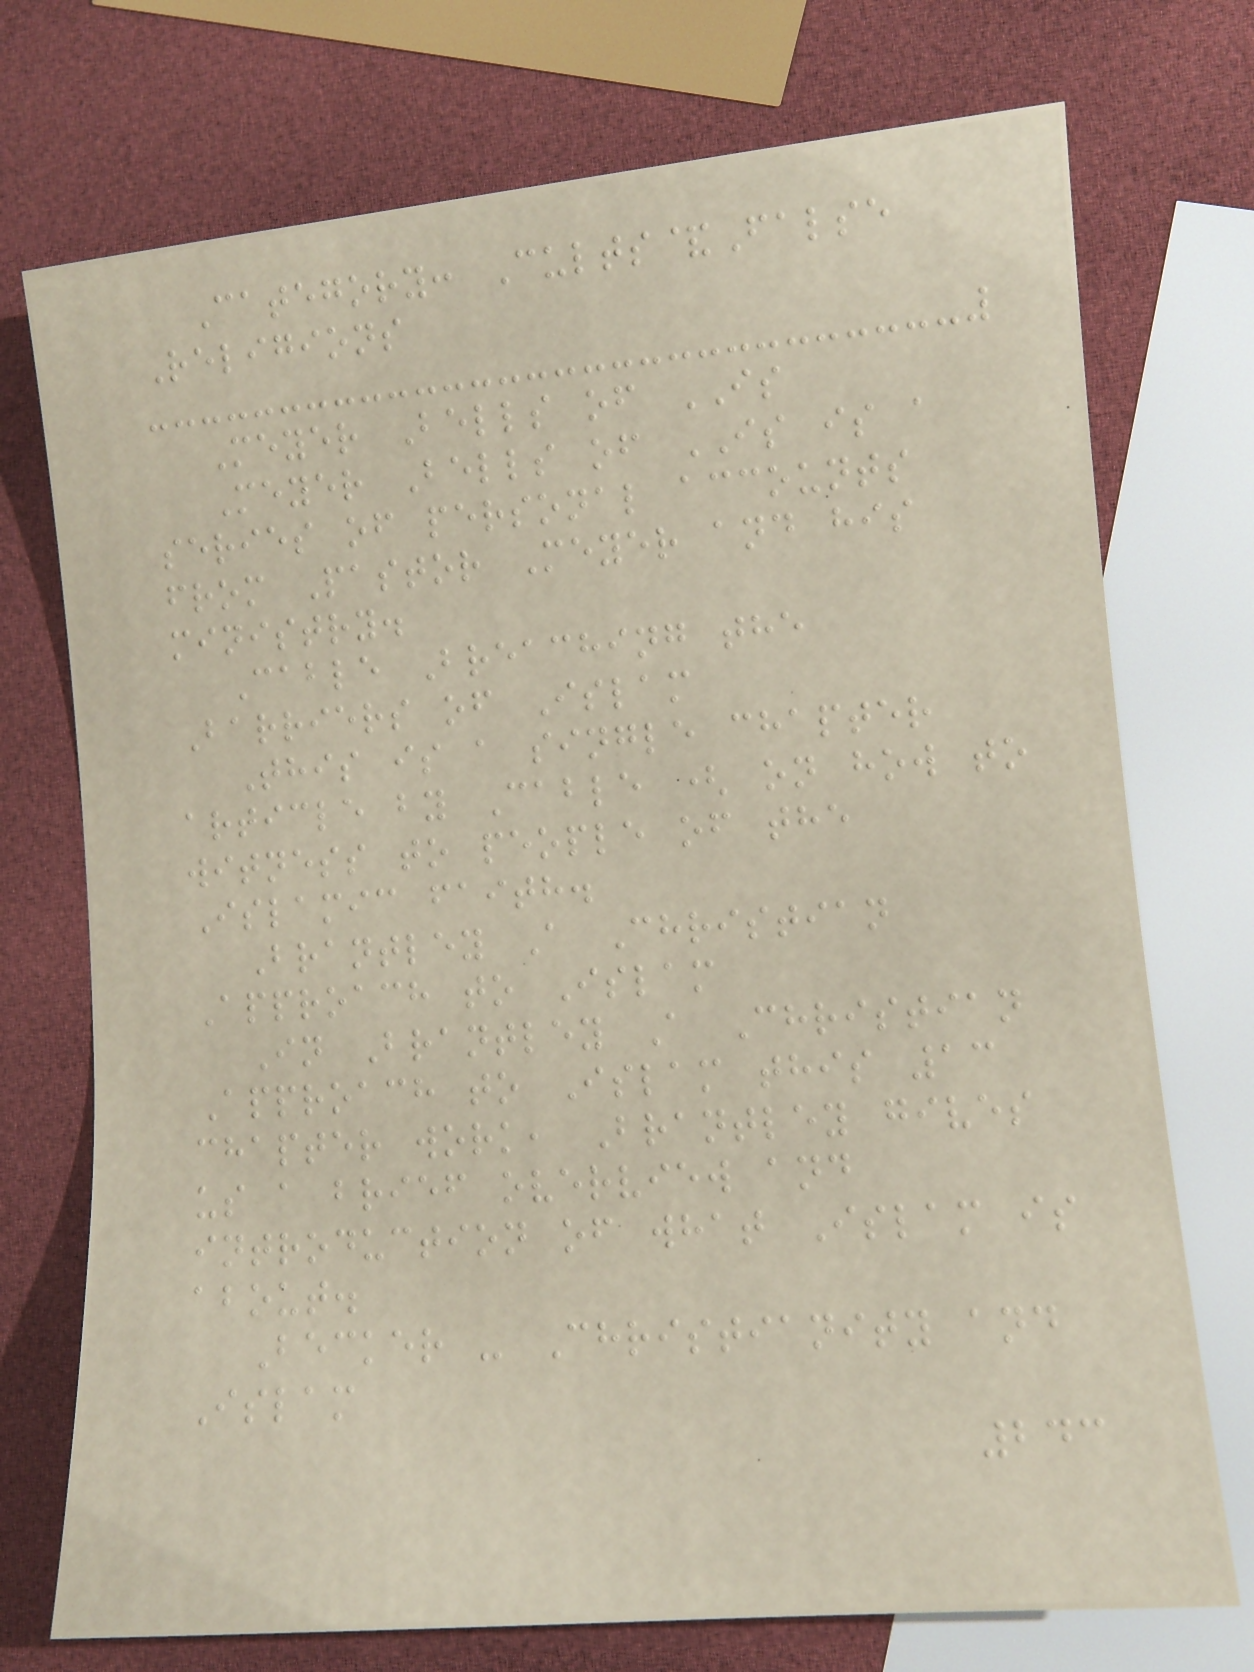Category: Cults&False
Religions
Meyer Bells of IS
Meyer Bells of IS is a
series of personal accounts
from Pastor Meyer and his
ministry.
Cable Breaching the
Barriers of Islam
This is a single chapter
article by Cable ( on how to
witness to people of the
Islamic faith.
Brantley A Christian
Approach to Islam
In Brantley A Christian
Approach to Islam this 13
chapter work, Brantley gives
us a brief overview and
introduction of what Islam is
about.
Becker - Christianity and
Islam
243
